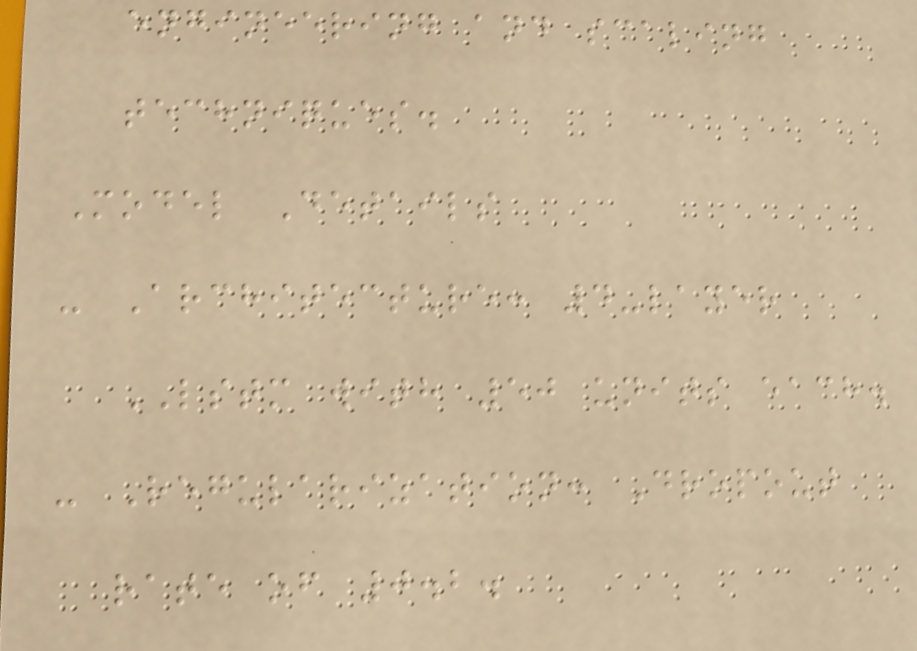engineering and scaling
techniques.
Model Details
- Architecture: 4-layer
LSTM with 50 units each.
- Regularization: Dropout
rate of 0.2.
